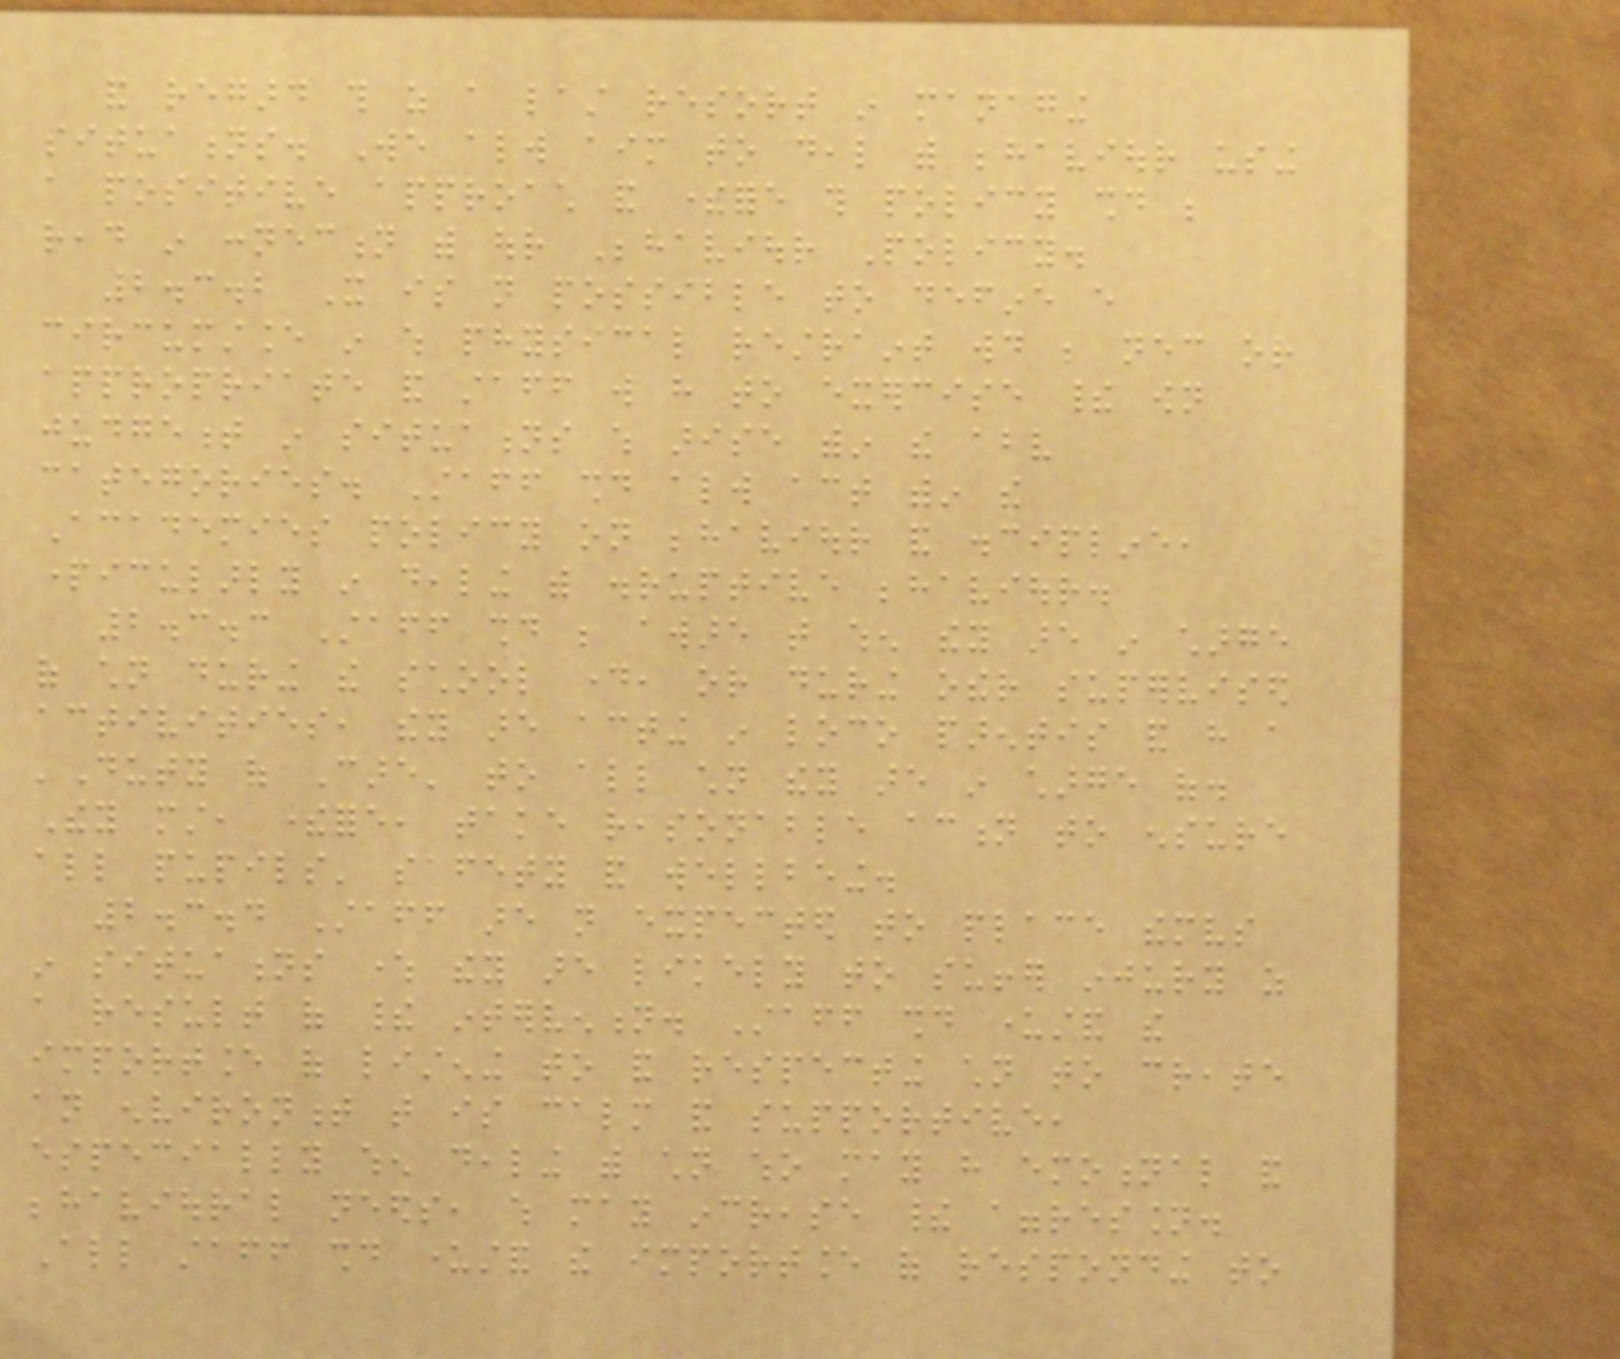and regard this as a last resort in managing
situations. We always aim to deal with behaviour using
a positive approach and therefore this policy should be
read in connection with our Behaviour Policy.
2.3.2 It is not possible to define every
circumstance in which physical restraint would be necessary or
appropriate and staff will have to exercise their own
judgement in situations which arise within the above
categories. Staff should always act within the
Academies policy on behaviour and discipline,
particularly in dealing with disruptive behaviour.
2.3.3 Staff should be aware that when they are in charge
of children during the school day, or during other supervised
activities, they are acting in loco parentis and have a
'Duty of Care' to all children they are in charge of.
They must, therefore, take reasonable action to ensure
all pupils' safety and wellbeing.
2.3.4 Staff are not expected to place themselves
in situations where they are likely to suffer injury as
a result of their intervention. Staff should understand the
importance of listening to and respecting children to create
an environment that is calm and supportive,
especially when dealing with children who may have emotional and
behavioural needs, which may increase their aggression.
All staff should understand the importance of responding to
